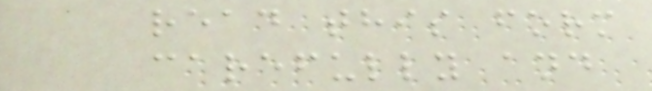read this form
carefully and
